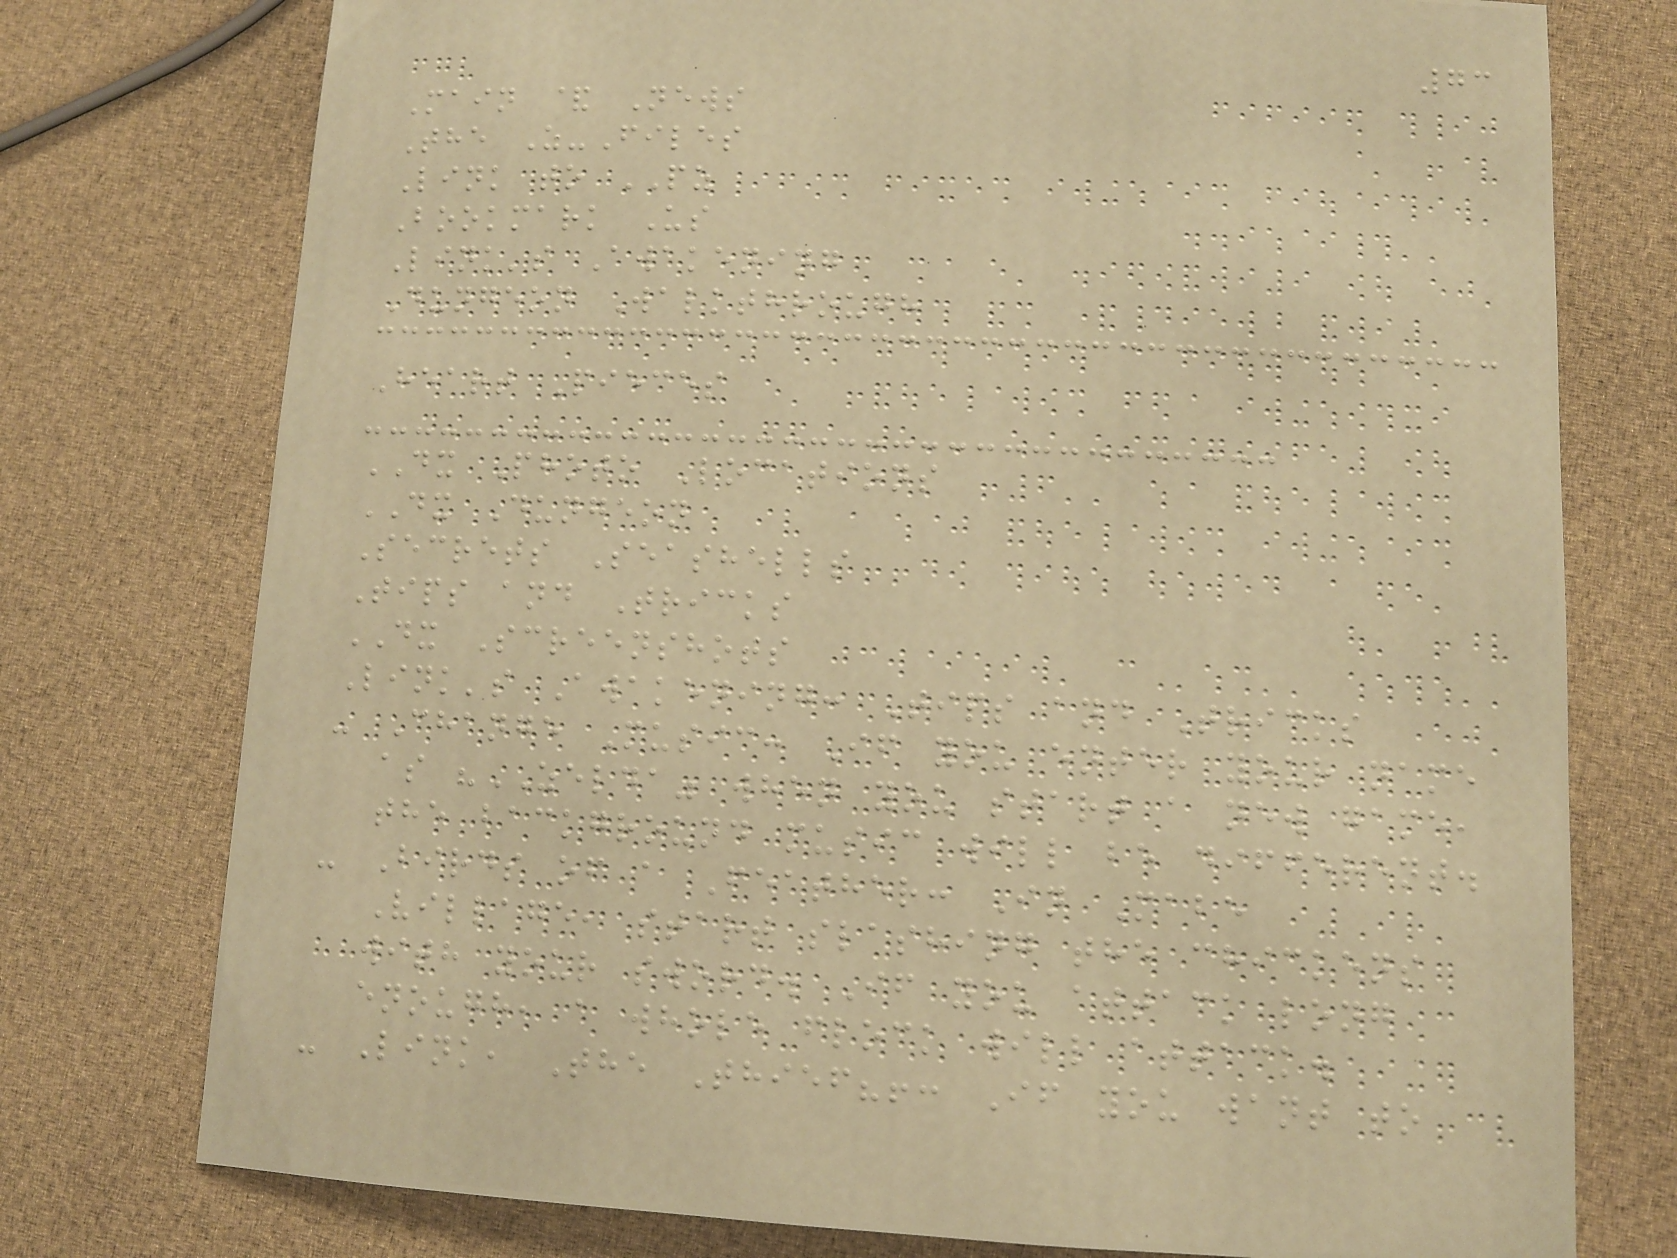73
Main & News
The Z-Files
Link to PZ
Bookmark Us
Link's Awakening
Dungeon Walkthrough
Heart Pieces
DX Photo Locations
DX Dungeon
Secrets Seashells
Tips and Tricks
DX Screenshots
Link's Awakening: Tips and Tricks
- Change Music: If you enter your name
as "ZELDA" when you start a new game,
the background music will be different.
- Birds of a Feather: In Mabe
Village, start slashing the chickens
with your sword. If you attack long
enough, a whole flock will attack.
- Link, The Thief?!: If you want to
